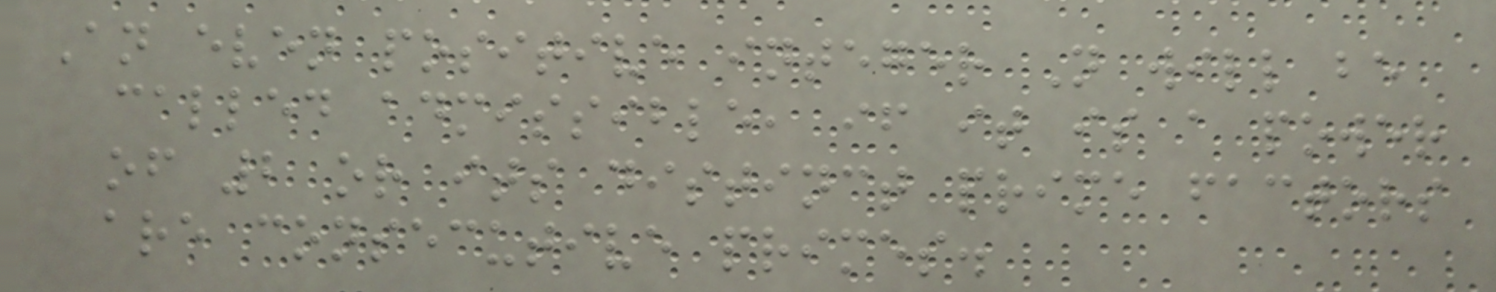An even positive integer N will be
called admissible, if it is a power
of 2 or its distinct prime factors
are consecutive primes.
